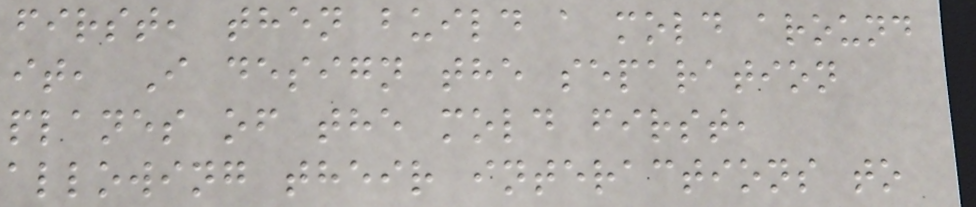first, then build a mold around
it, I design the separation
planes of the mold first,
allowing their interactions to
